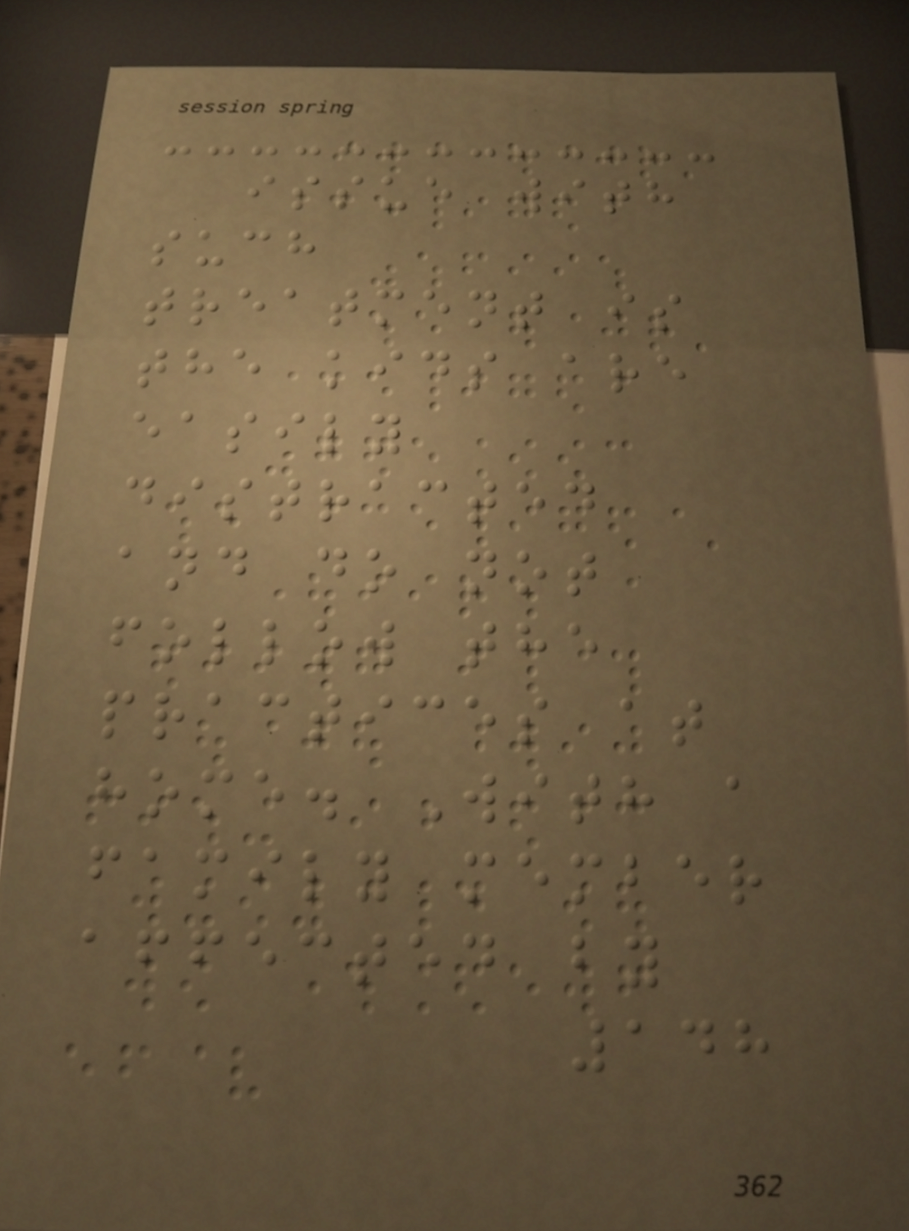issue with
such
treatment is
the kids are
easily
distracted
and do not
follow the
practices at
home. With a
family member
affected by
148
